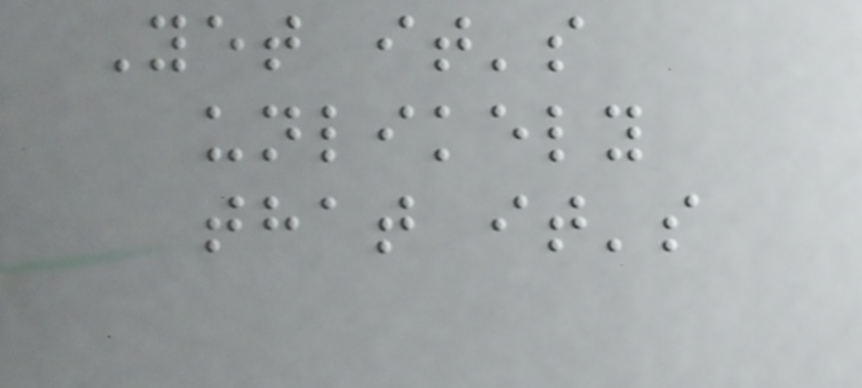Yet it's
unlikely
that it's
